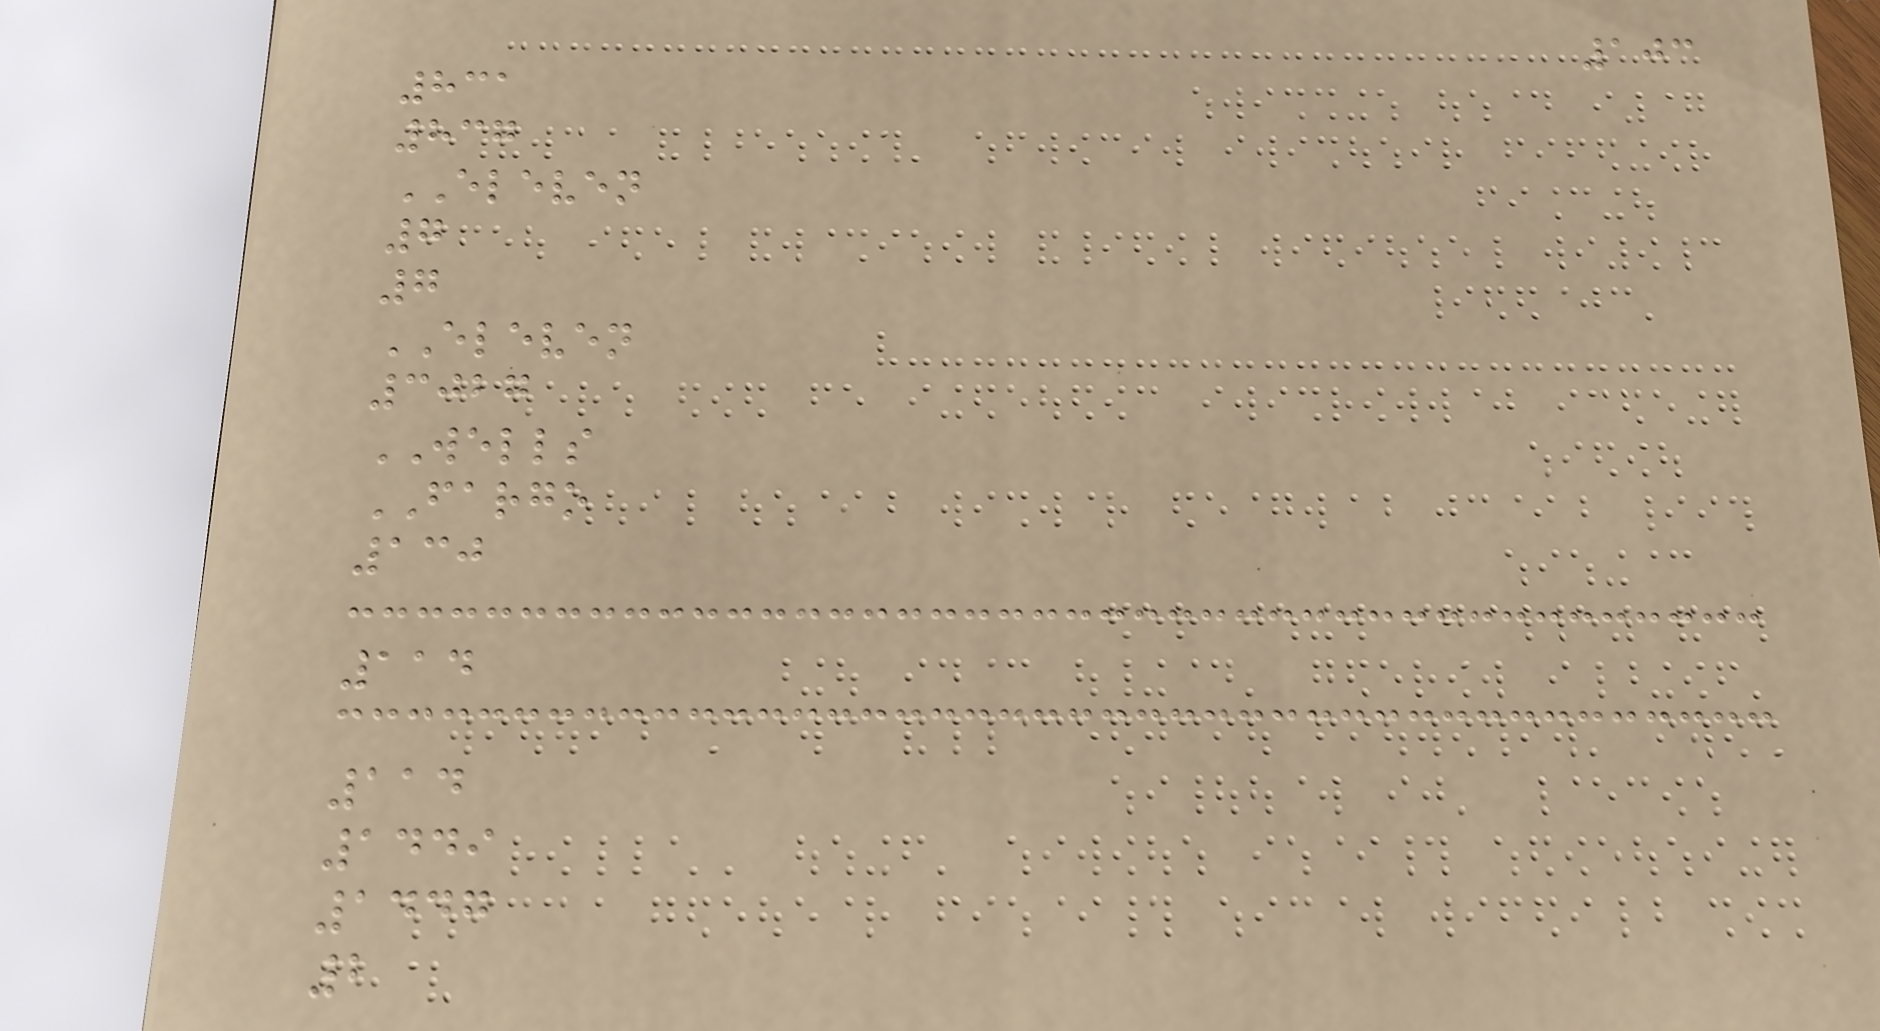103
831
837
ELEVEN
7
7
ELEVEN
3027
WELLS
FARGO
130
114
114
1449
1447
2
